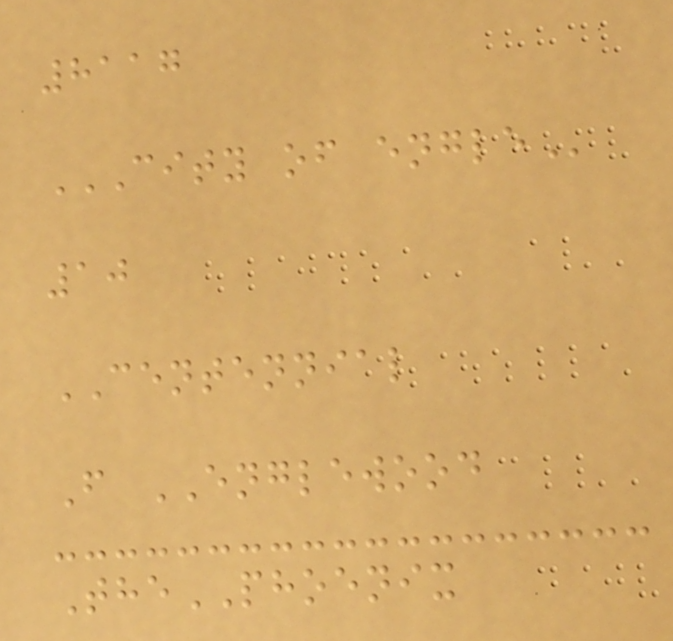8117
CITY OF ENGLE
10
CENTENNIAL
F ENGLEWOOD
ThePHOENIX
